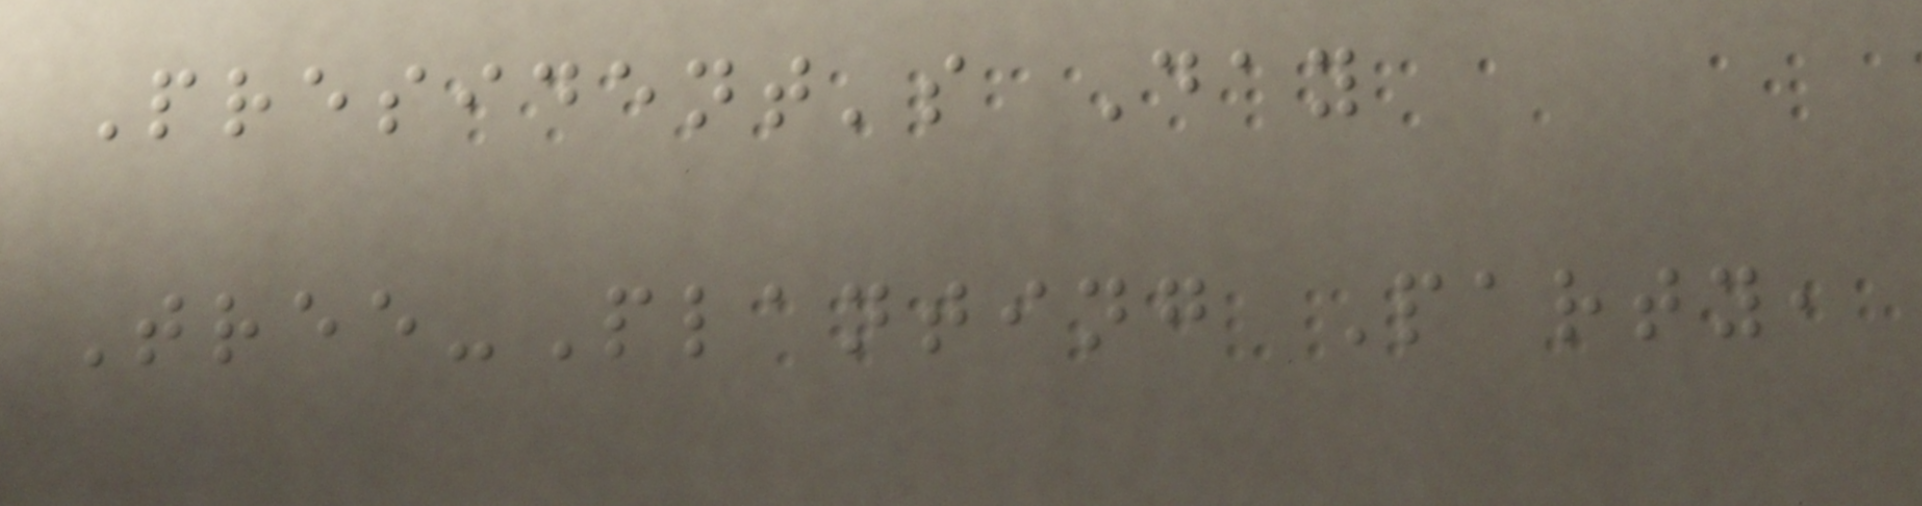President's Day
Tree-Planting Party,
